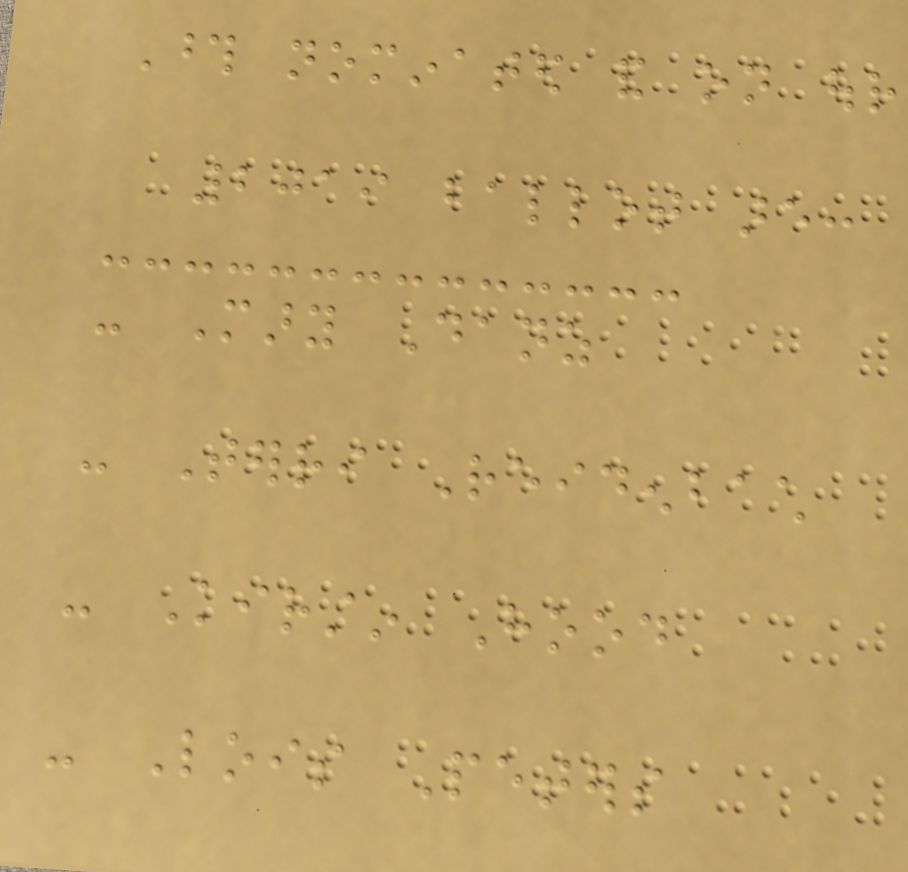Those nominated and on our
2019 ballot are:
- Mary Danz
- Terri Reidenbach
- Kirstin Hood
- Lois Peters
